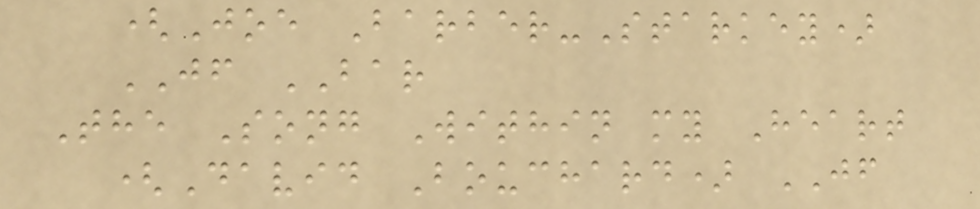(Joe Barber-Starkey)
JF BAR
The Song Within my Heart
(David Bouchard) JF
